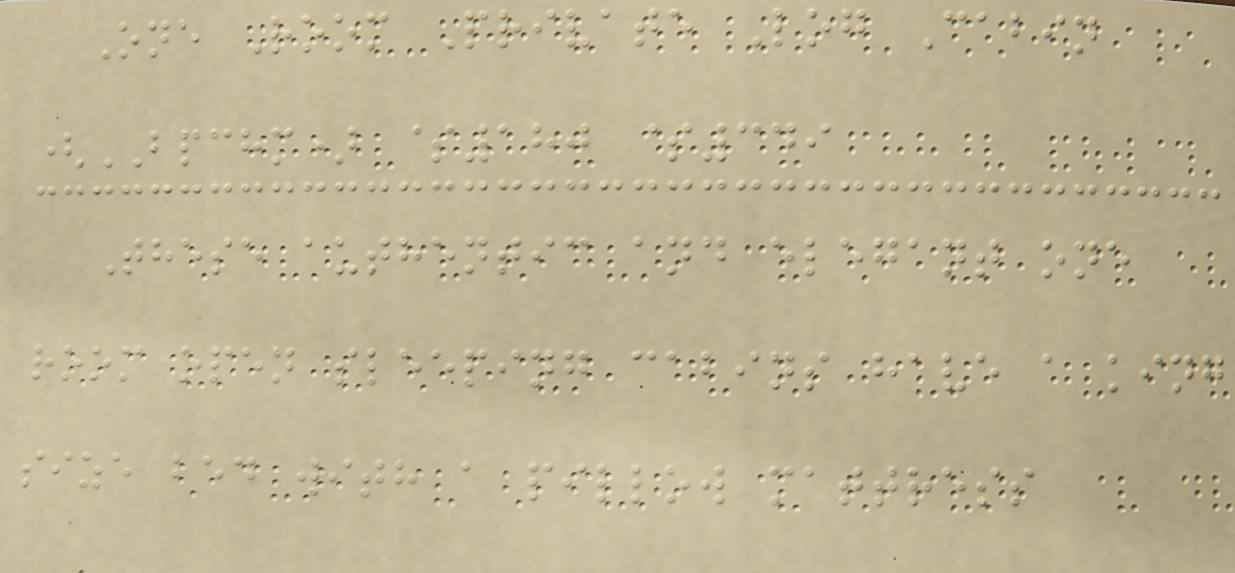One Room Private Log Cabin
(BPCHM) $180 $349
These authentic and elegant one
room open sleeping cabins have a king
size bed with a pillow mattress
